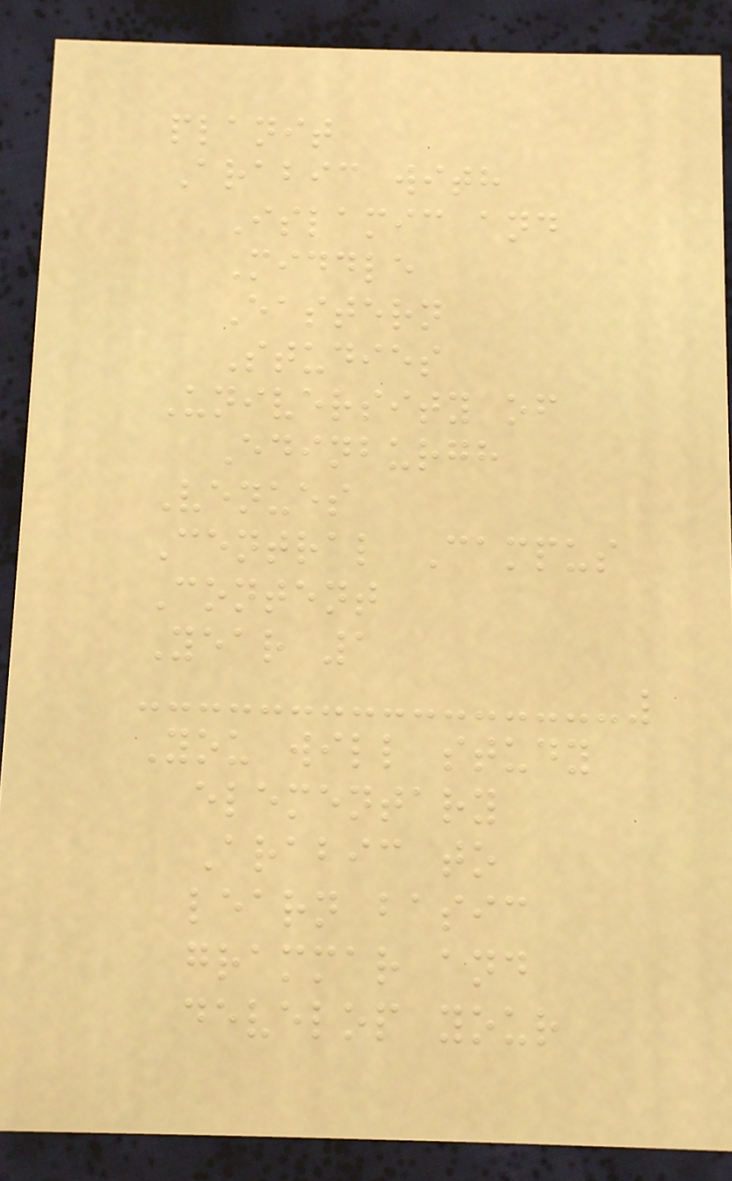planit
Arabic with
Islamic and
Middle
Eastern
Studies
University of
Edinburgh
Venues
Central Campus
Content
Year 1
You will study
elementary
Arabic to
learn basic
grammar and
develop your
